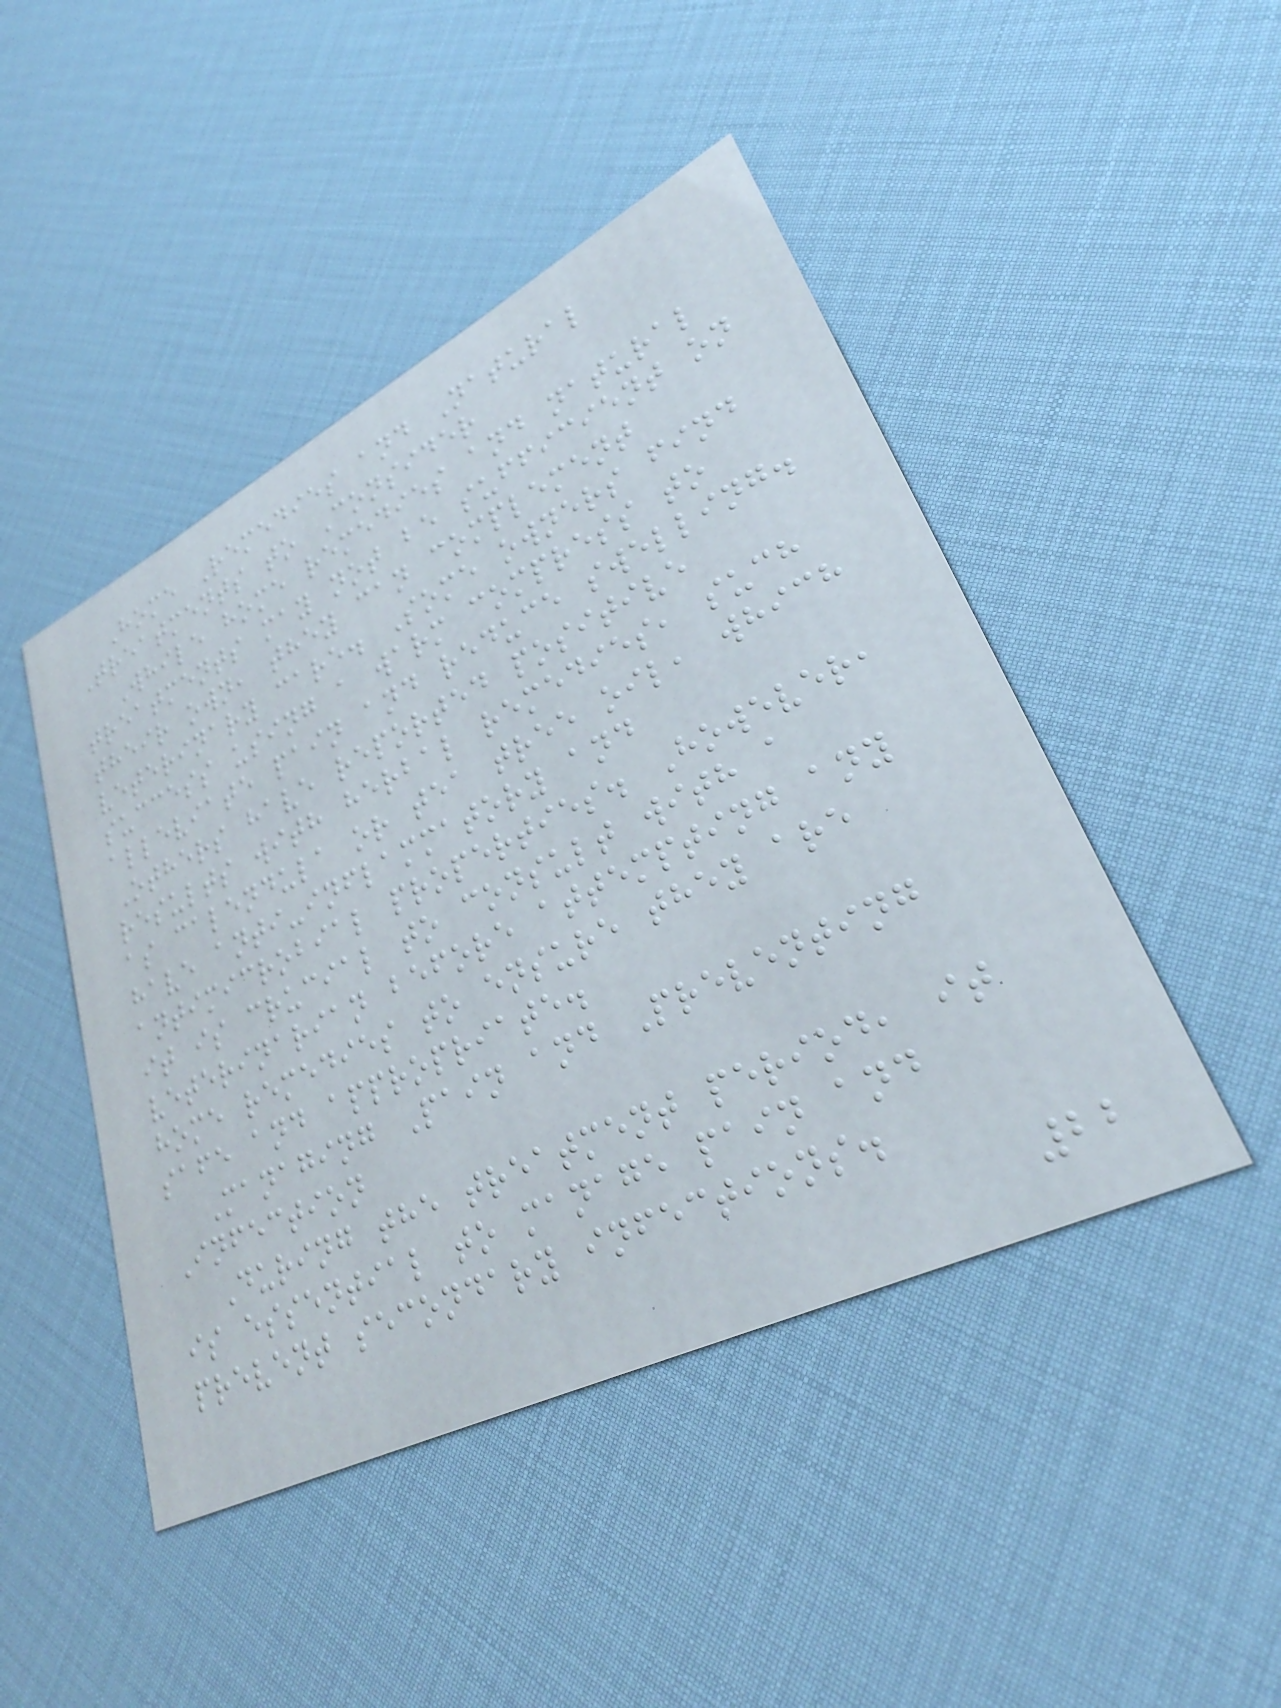Home Remedies and Natural
Treatments to Consider
While home remedies and natural
treatments may not be sufficient on
their own, they can complement
veterinary care. Some owners find
success using a warm compress to
alleviate pain and reduce swelling.
Others have reported positive
results with herbal remedies, such
as calendula or tea tree oil, which
have anti-inflammatory and
antimicrobial properties. However,
it is crucial to consult with a
veterinarian before attempting any
home remedies to ensure they are
safe and appropriate.
Managing Pain and Preventing
Infection
During the treatment period, it
is essential to manage pain and
prevent secondary infections.
22
